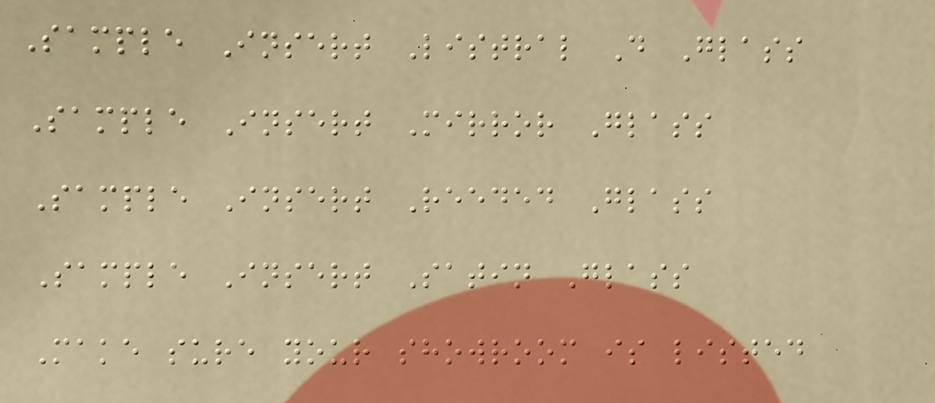Sample Insert Listral D Glass
Sample Insert Mirror Glass
Sample Insert Reeded Glass
Sample Insert Satin Glass
Make sure your showroom is listed
